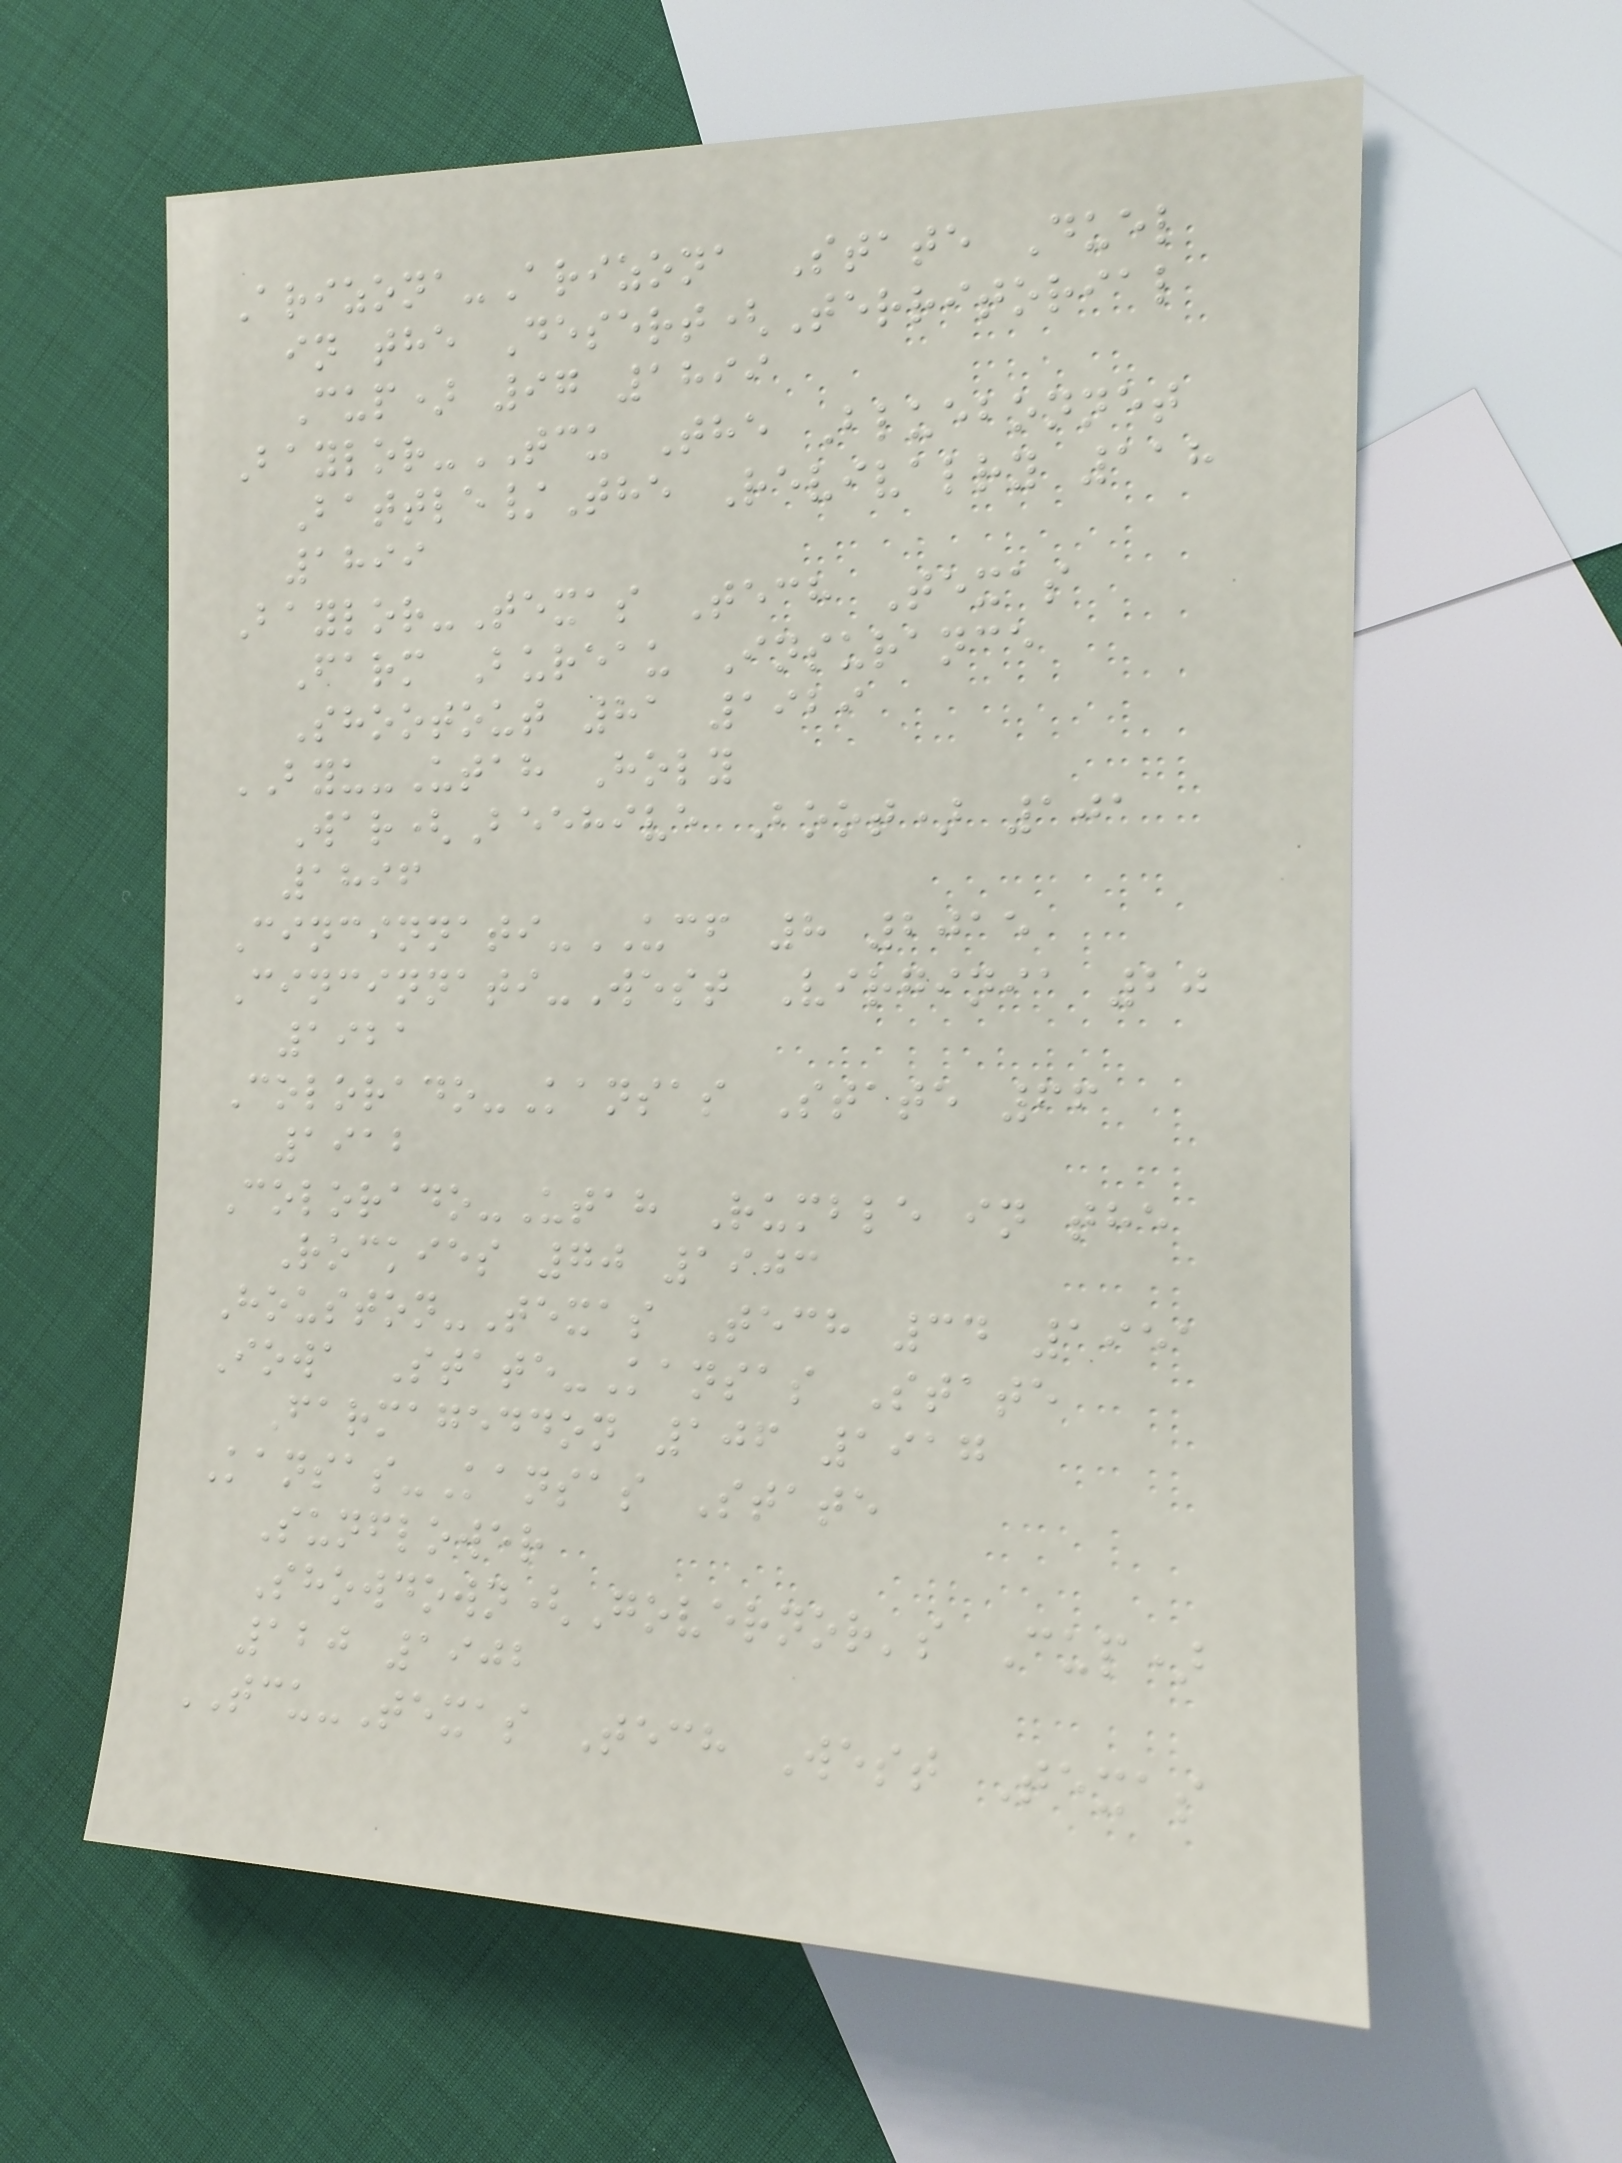Arizona-Arizona State Duel
in the Desert(Territorial
Cup) 97 1899
Baylor-TCU The Bluebonnet
Battle/The Revivalry 118
1899
Baylor-Texas Tech Texas
Farm Bureau Insurance
Shootout 81 1929
BYU-Utah Holy
War(Beehive Boot) 101
1896
Cincinnati-UCF 8 2015
Cincinnati-West Virginia 20
1921
Colorado-Kansas State 66
1912
Colorado-Utah Rumble in the
Rockies 70 1903
Houston-Texas Tech 34 1951
Iowa State-Kansas State
Farmageddon 106 1917
Kansas-Kansas State
Sunflower
Showdown(Governor's Cup)
120 1902
TCU-Texas Tech West Texas
